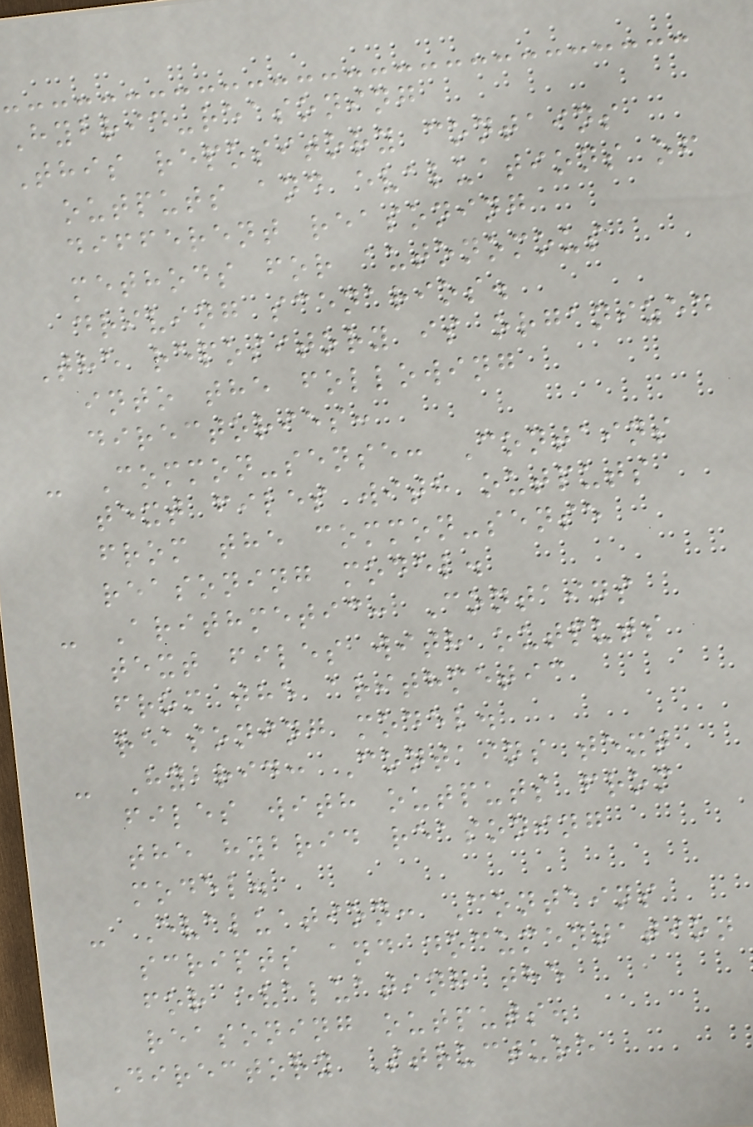Hybrid-reasoning
This repository contains
outputs and evaluations of
different reasoning
methods for autonomous
driving scenarios.
The repository is organized
into the following
directories:
- Common-sense: Contains
text files with outputs
from the common-sense
reasoning model.
- Arithmetic: Contains
text files with outputs
from the arithmetic
reasoning model.
- Hybrid: Contains text
files with outputs from
the hybrid reasoning
model.
- Evaluation: Contains
scripts and documentation
for evaluating the
reasoning outputs.
Directory Structure
